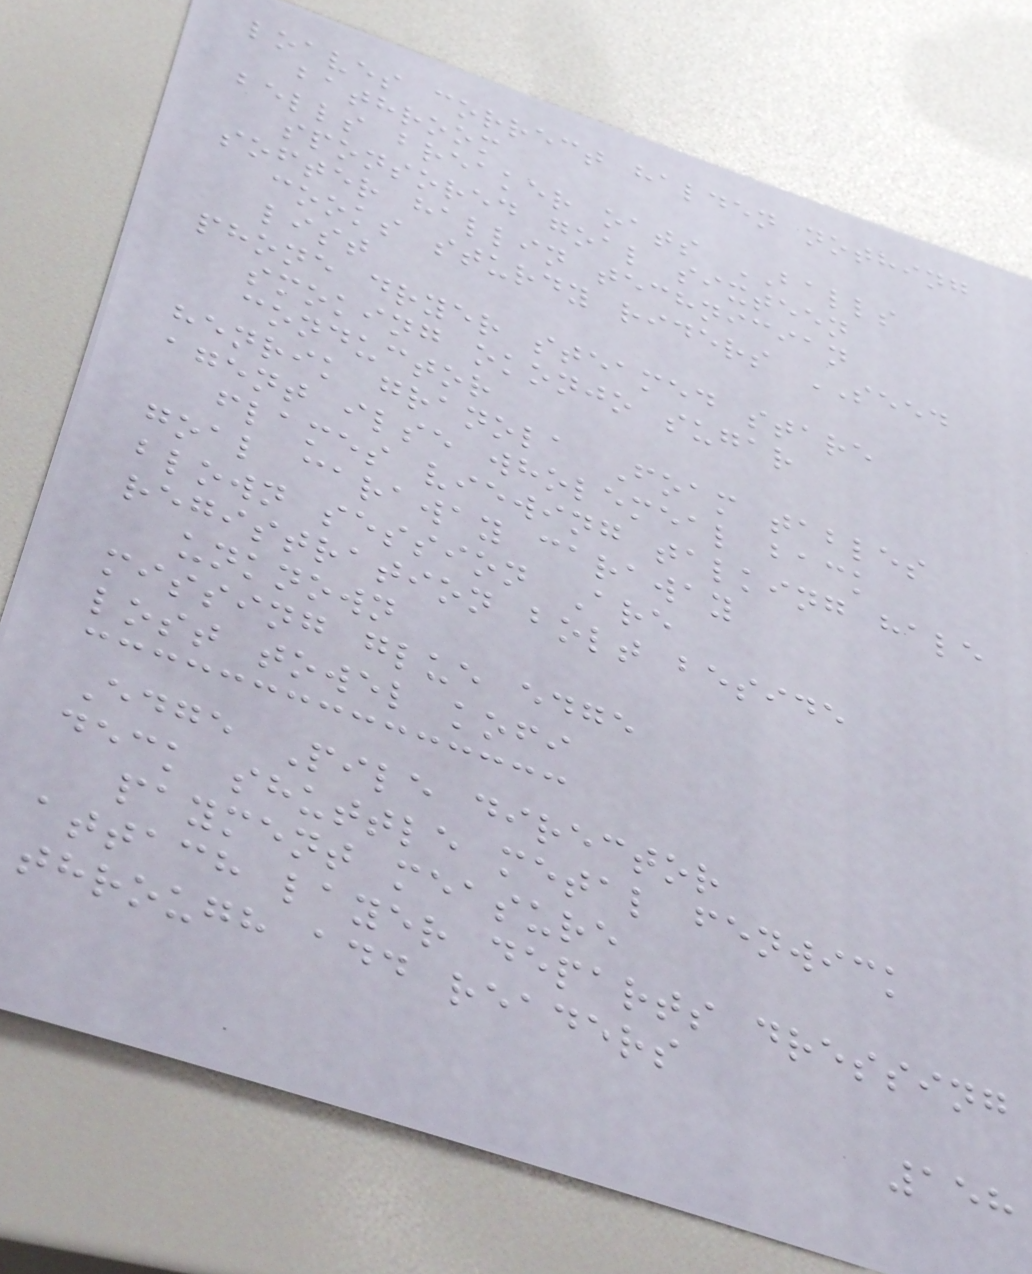loaves correct halden nothing
bathroom
bells breaker oats BALLS
sponsored goal sixteen
softer hallin technician
cooks sturdy riders SEED
list
phone dryer steamed stare
smoking okonjo sugar
conductor
henrik granola Foam tables
agent ilse wholemeal back
flames viewing talking hale
goal caraway caraway
blown session Are
registration bolt beside
unknown
missing glue edge
lost towel kofi
Edge Pile director
deck shuttle metal fenwick
payment measure
attach layer departs dressing
through add readers
158
